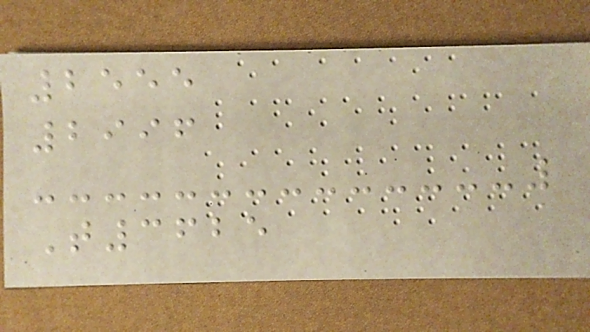2555
2996
T3625
